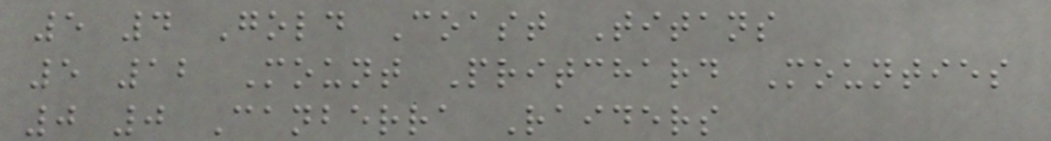5 4 Gold Coast Titans
5 12 Mount Pritchard Mounties
0 0 Canberra Raiders
